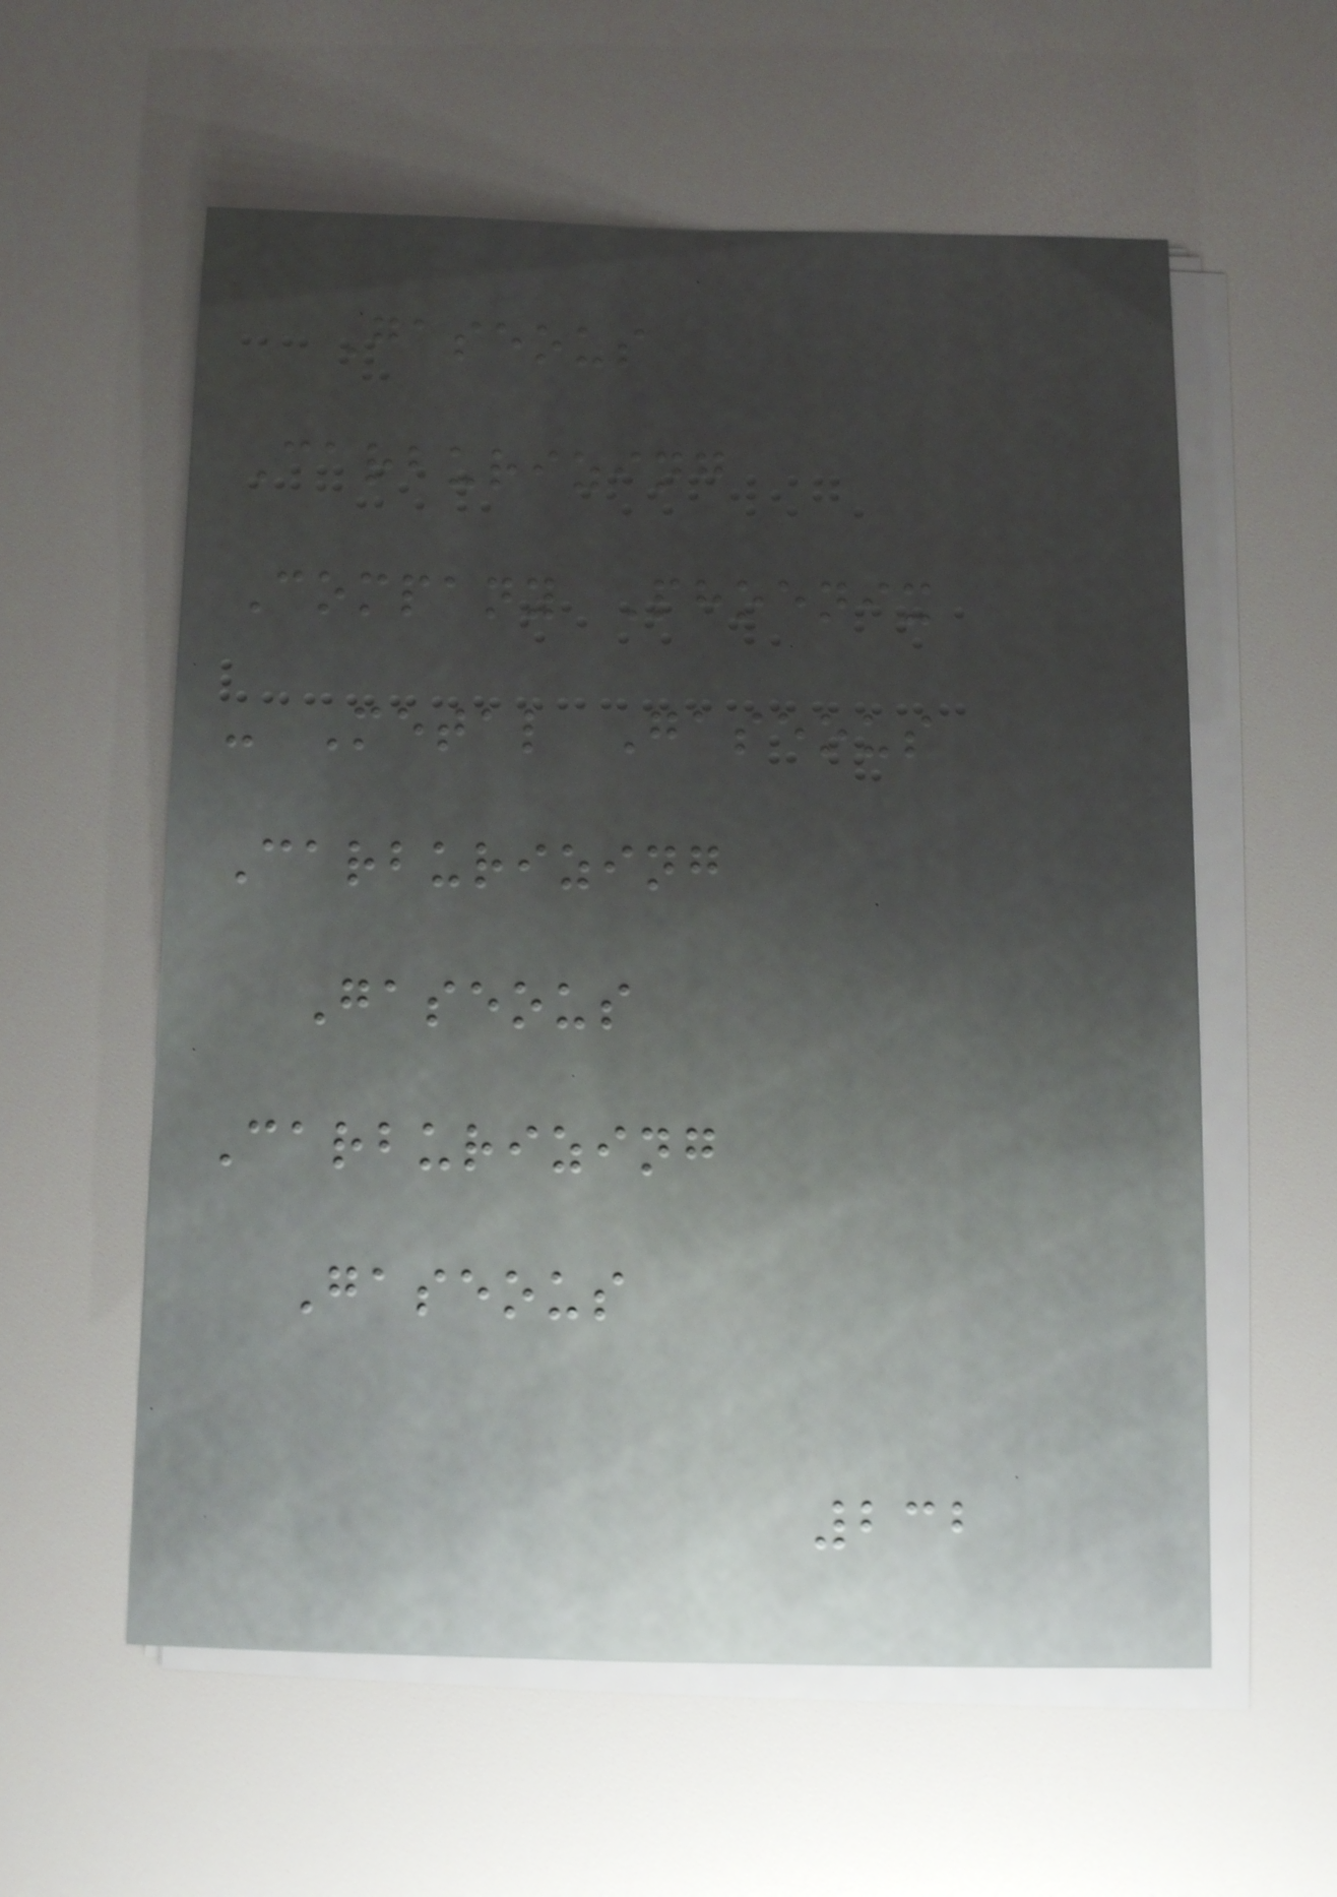Gaseous
Carburizing
Company Phoenix
- Metal Gaseous
Carburizing
Gaseous
Carburizing
Gaseous
232
